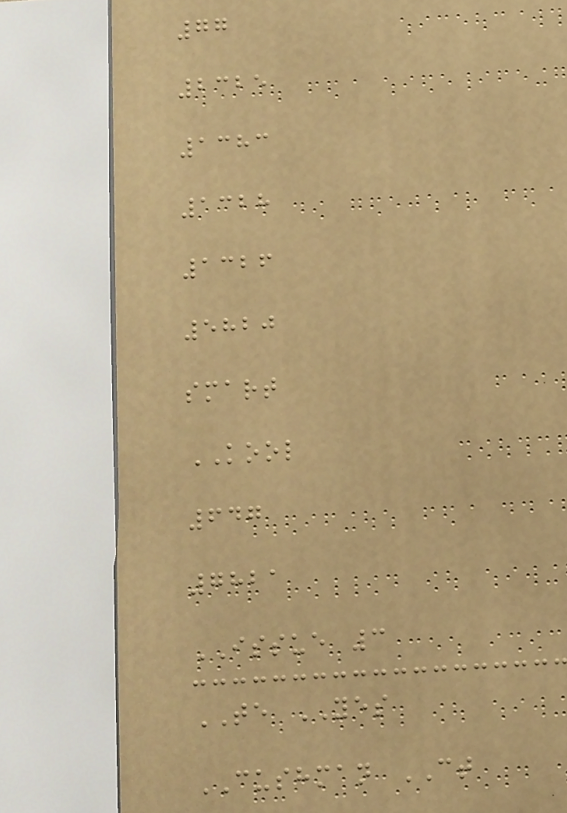77
2325
1383
1328
1326
5820
smart
KOOL
647
7821
ISSUE 3
TE YES
CUSHMAN CT
